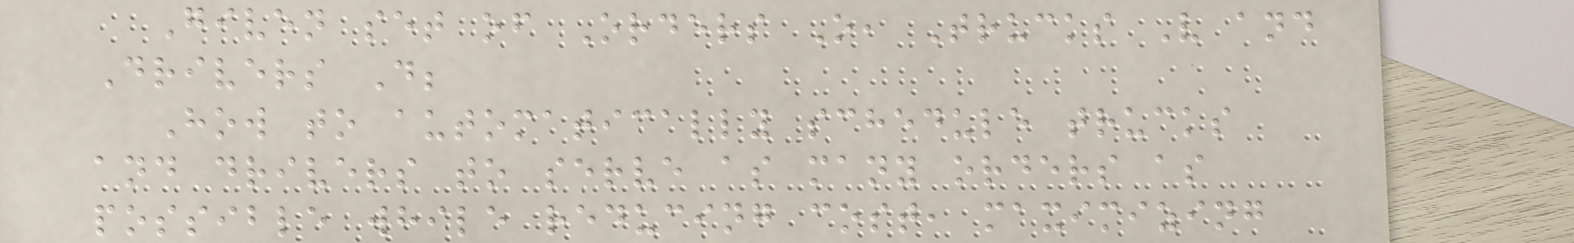Given set of Orders O, Trucks V and
Drivers D;
How to automatically schedule trucks
and drivers to serve as many orders as
possible while reducing cost, maximizing
